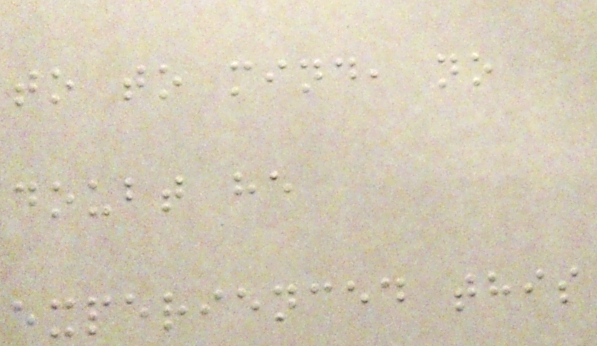to to mind, no
doubt he
experienced this
